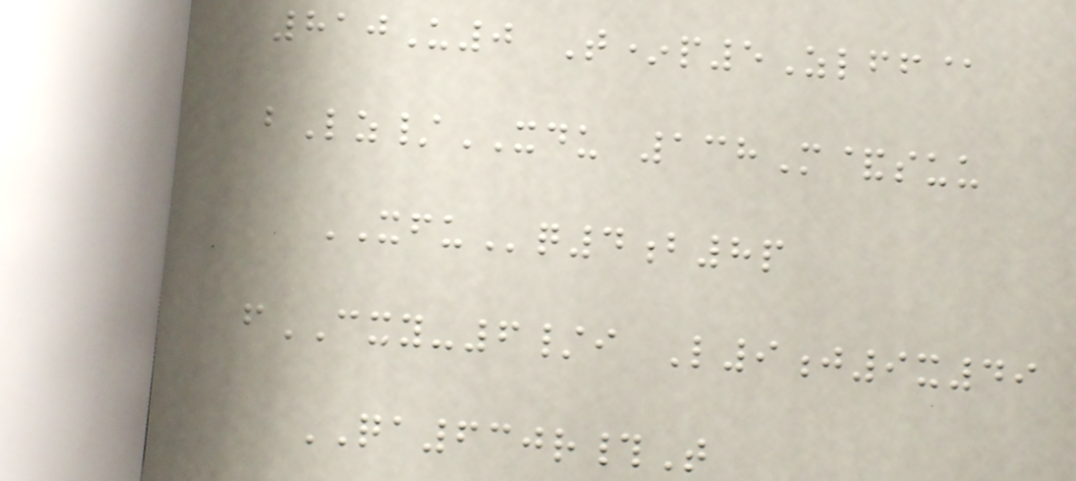810U0 T*p5Zlff@
bLz/XDU 138M&suu
XFUq4b8p
fCXY-6/i L9j9x49
QA630r#T
